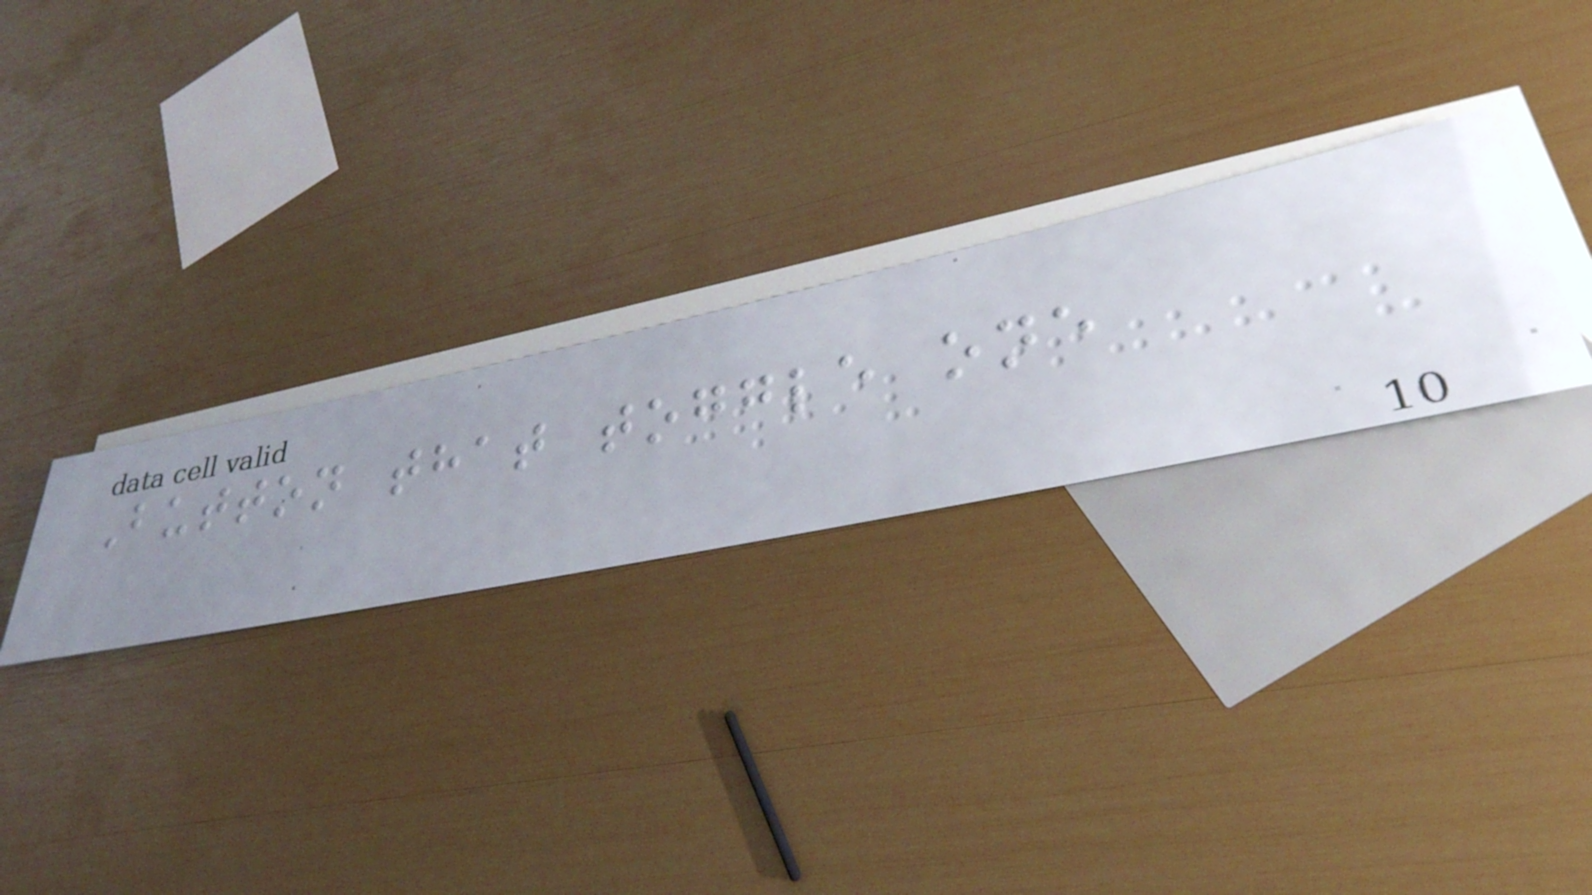Button that toggle one
